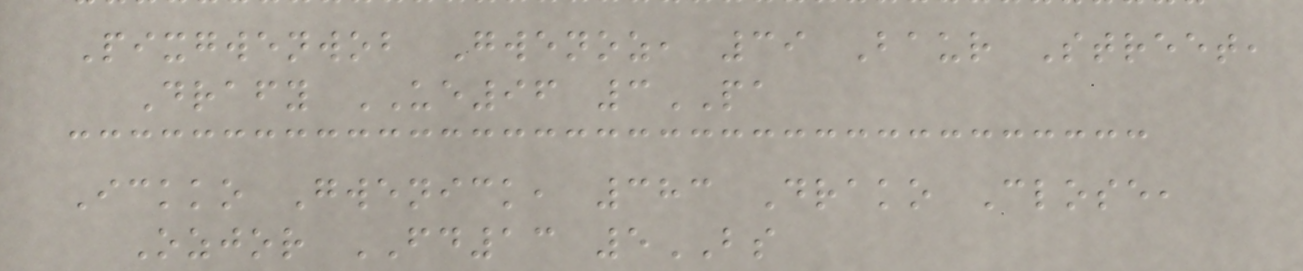Pixgwenwob Gwenoz, 39 Baur Street,
Drafy UE96 3PA
Ickko Gwenick, 383 Drako Close,
Ozjor FD13 5BS
